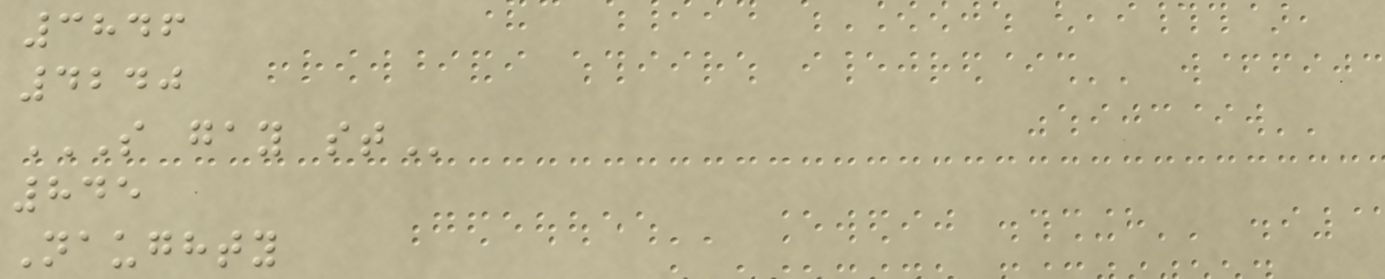3846
4240
S GAY ST
845
Naughty
